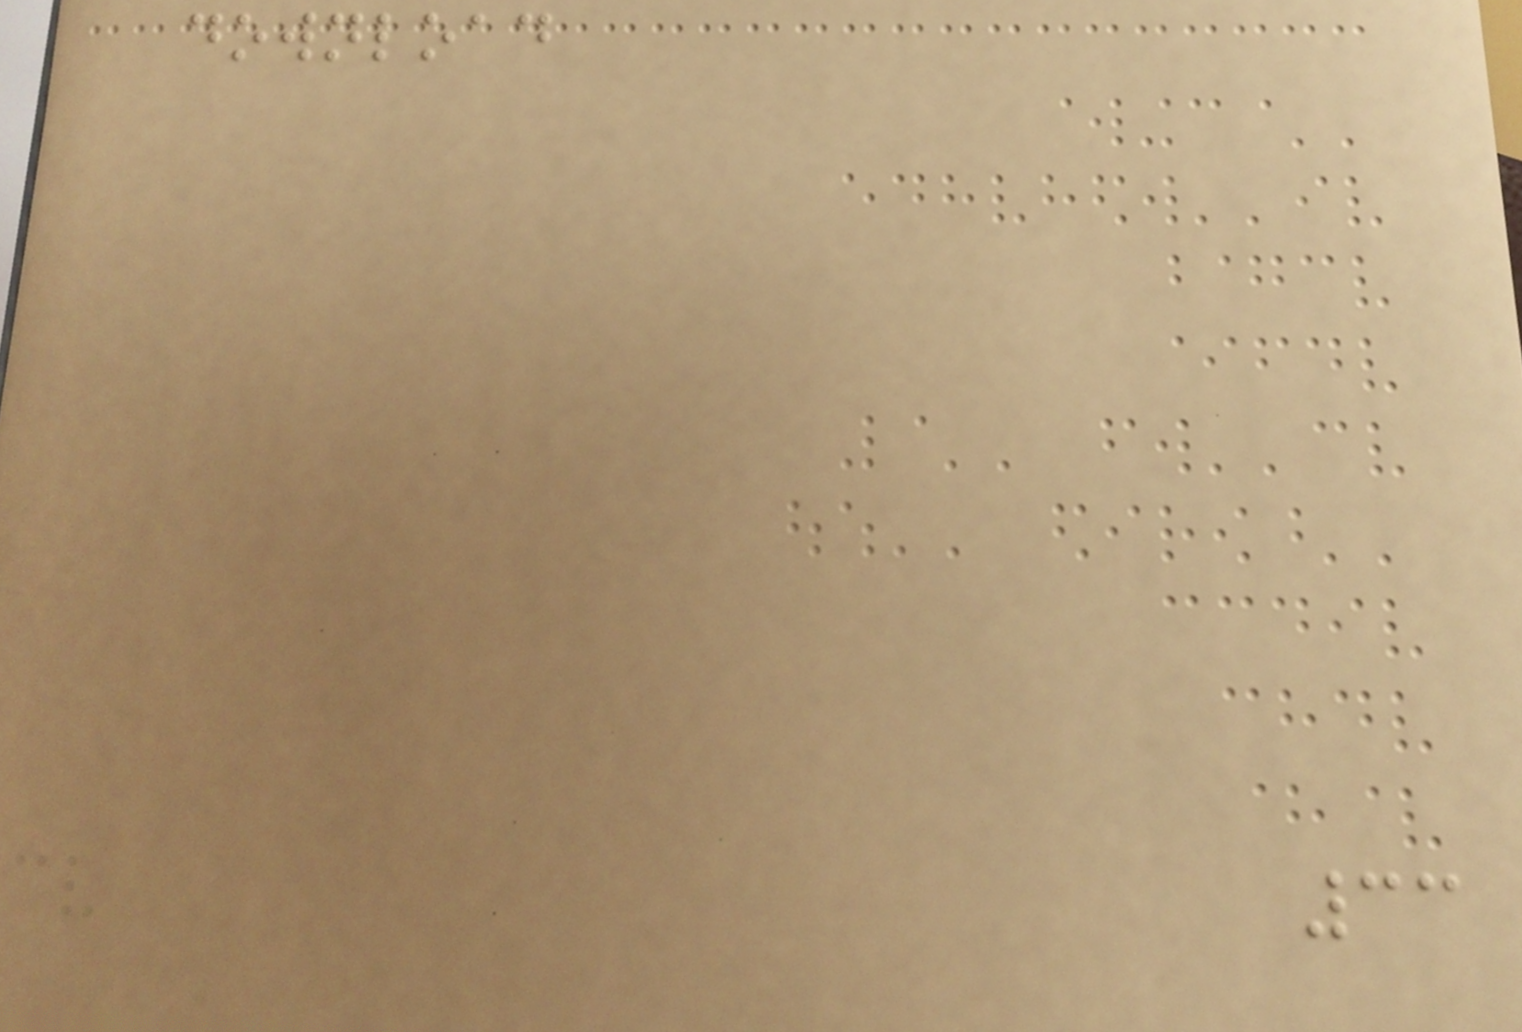download
33
